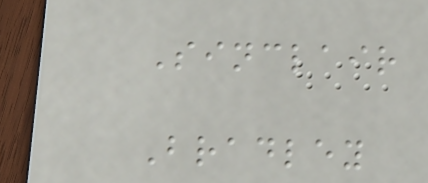Sinclair
Bradley
